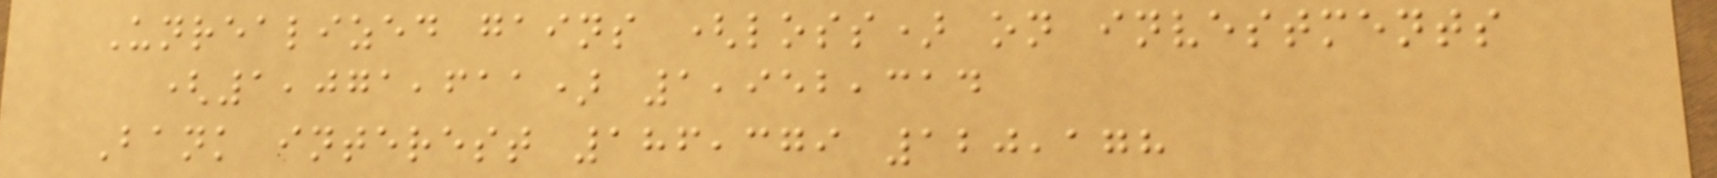Unrealized gains (loss) on investments
(1,071,611) 1,952,314
Bank interest 186,379 120,178
